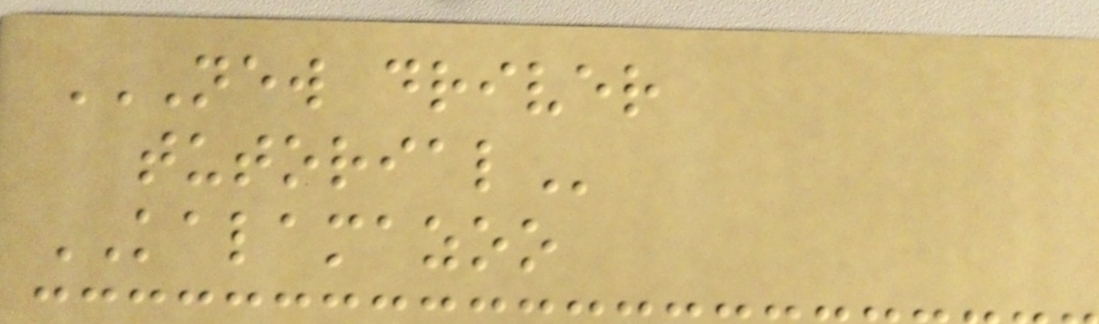NEW DRIVER
TUTORIAL
KALAMAZOO
